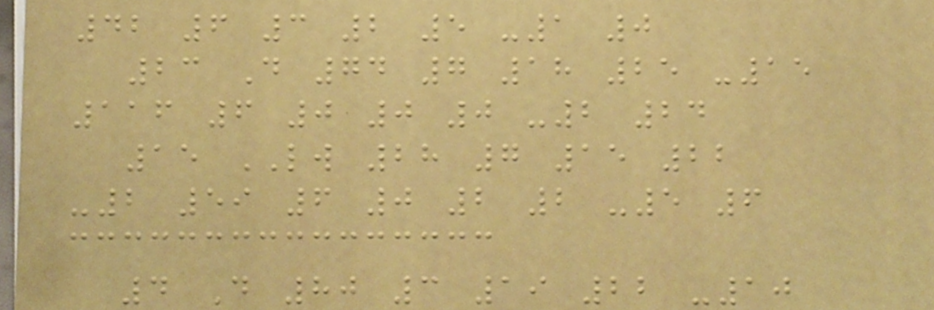42 6 3 2 5 -1 0
23 D 74 7 18 25 -15
116 6 0 0 0 -2 24
15 LW 28 7 15 22
-2 59 6 0 2 2 -5 6
4 D 80 3 19 22 -10
